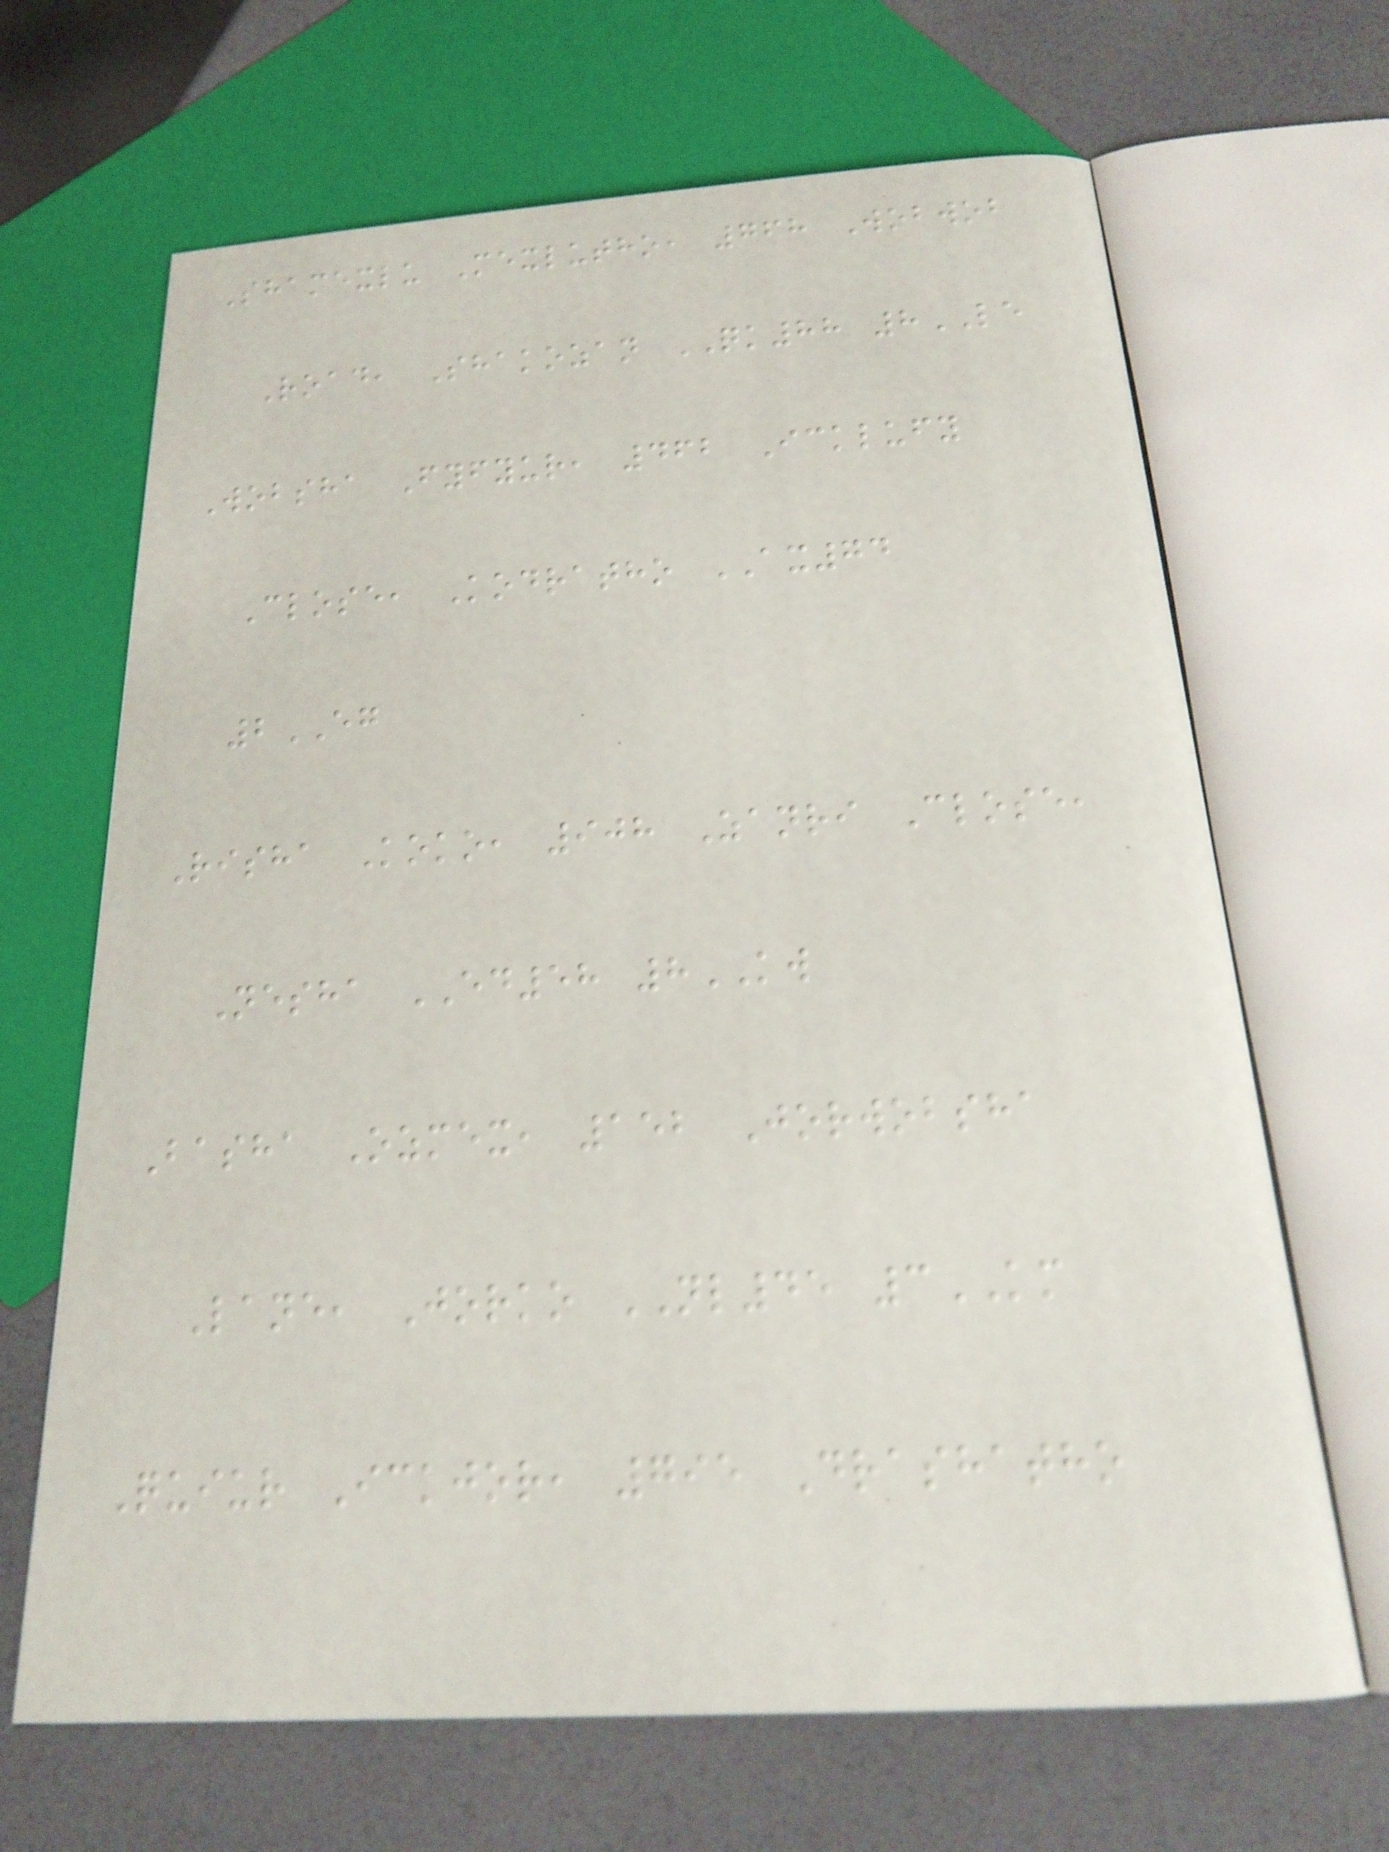Shamexlu Mexlutho, 768 Wobwob
Road, Shakozan QK88 8LE
Wobsha Fyfyur, 462 Icklufy
Close, Kodratho AX74
2EG
Risha Koko, 908 Zanri Close,
Nesha ED58 8KW
Basha Ozmex, 152 Jorwobsha
Lane, Jorko NL45 3KM
Quiur Ickjor, 795 Drashatho
